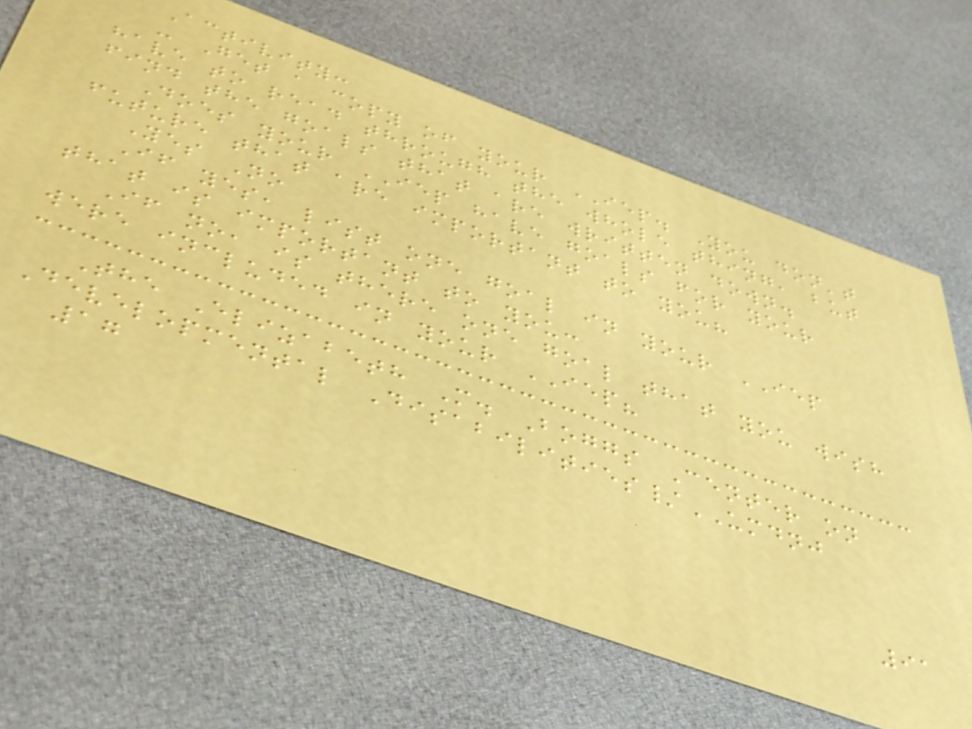Activity:
- Get a copy of your IEP. You don't
have to read through the whole thing, but
find the goals that are written down.
Does your IEP have goals for your
future that are important to you?
Yes No
If yes, list one goal in your IEP
that is important to you:
If no, is there one goal that you wish
were included in your IEP?
The Elizabeth M. Boggs Center on
Developmental Disabilities/UMDNJ
17
91
